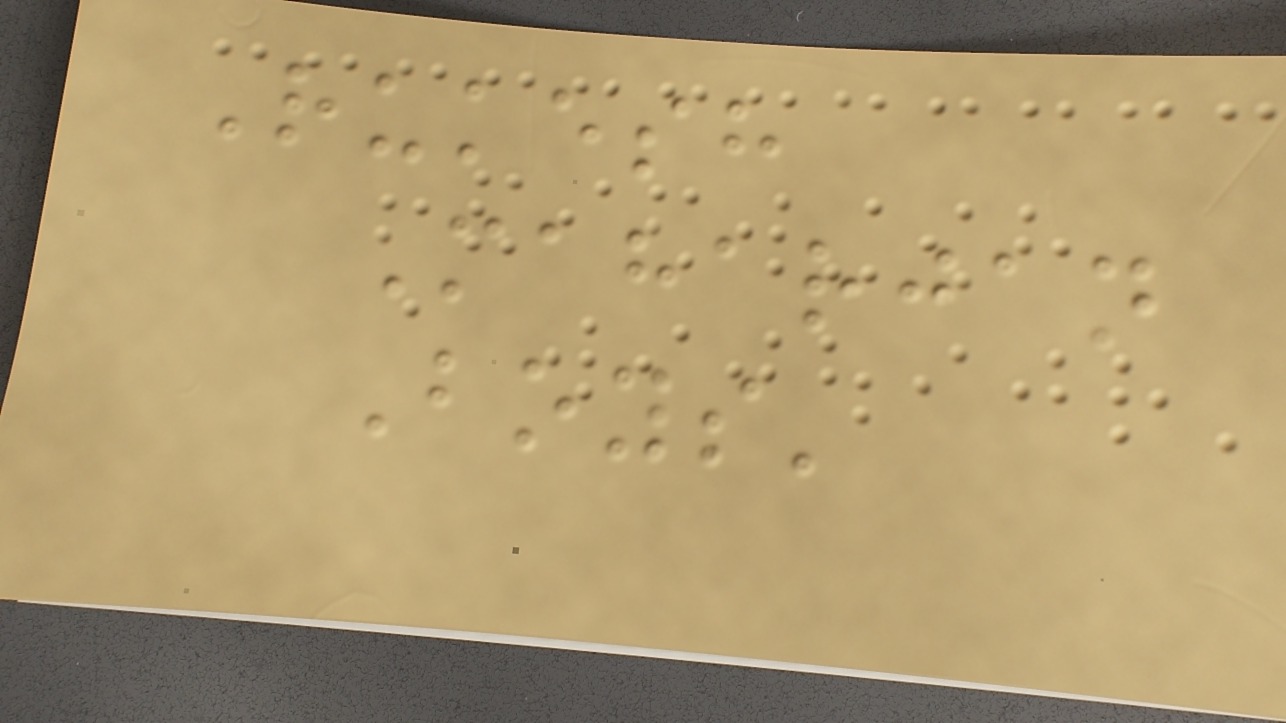Rukesh
Maharjan
Boys'
